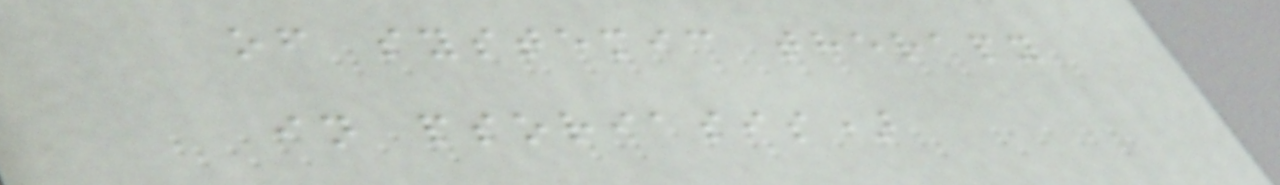of systemic therapy
in psoriasis)
